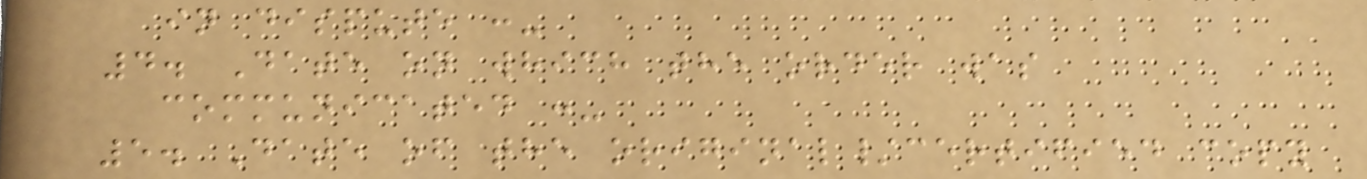in dispute :-
4. Date on which the order was
communicated :-
5. Date of the original/certified copy
